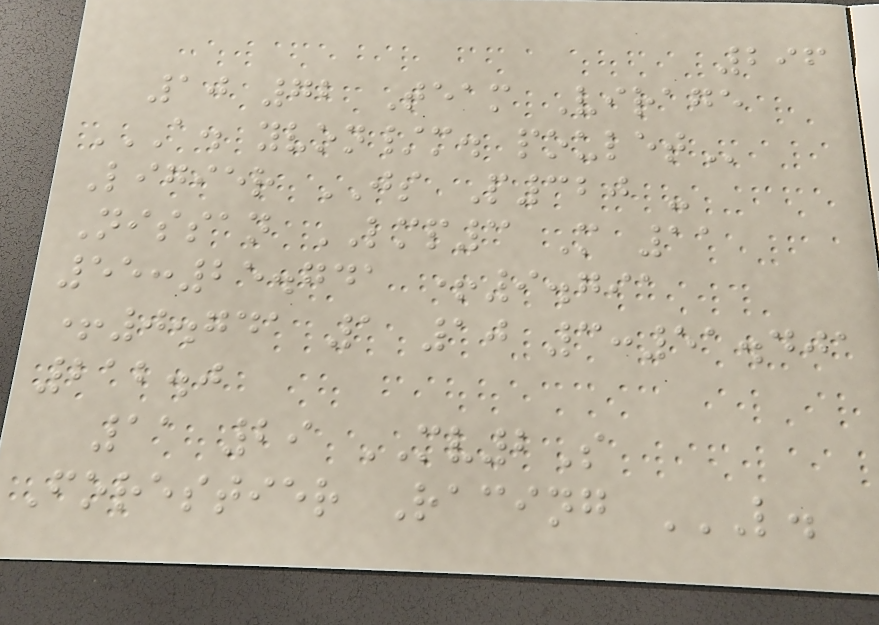296
10 72 Team Virage
A. YVON/M. POULET
Ligier JS P320 -
Nissan LMP3 M 11
55:25.741 +9.791
+0.741 1 10 3:51.401
212.0
11 29 MV2S
Forestier Racing L.
